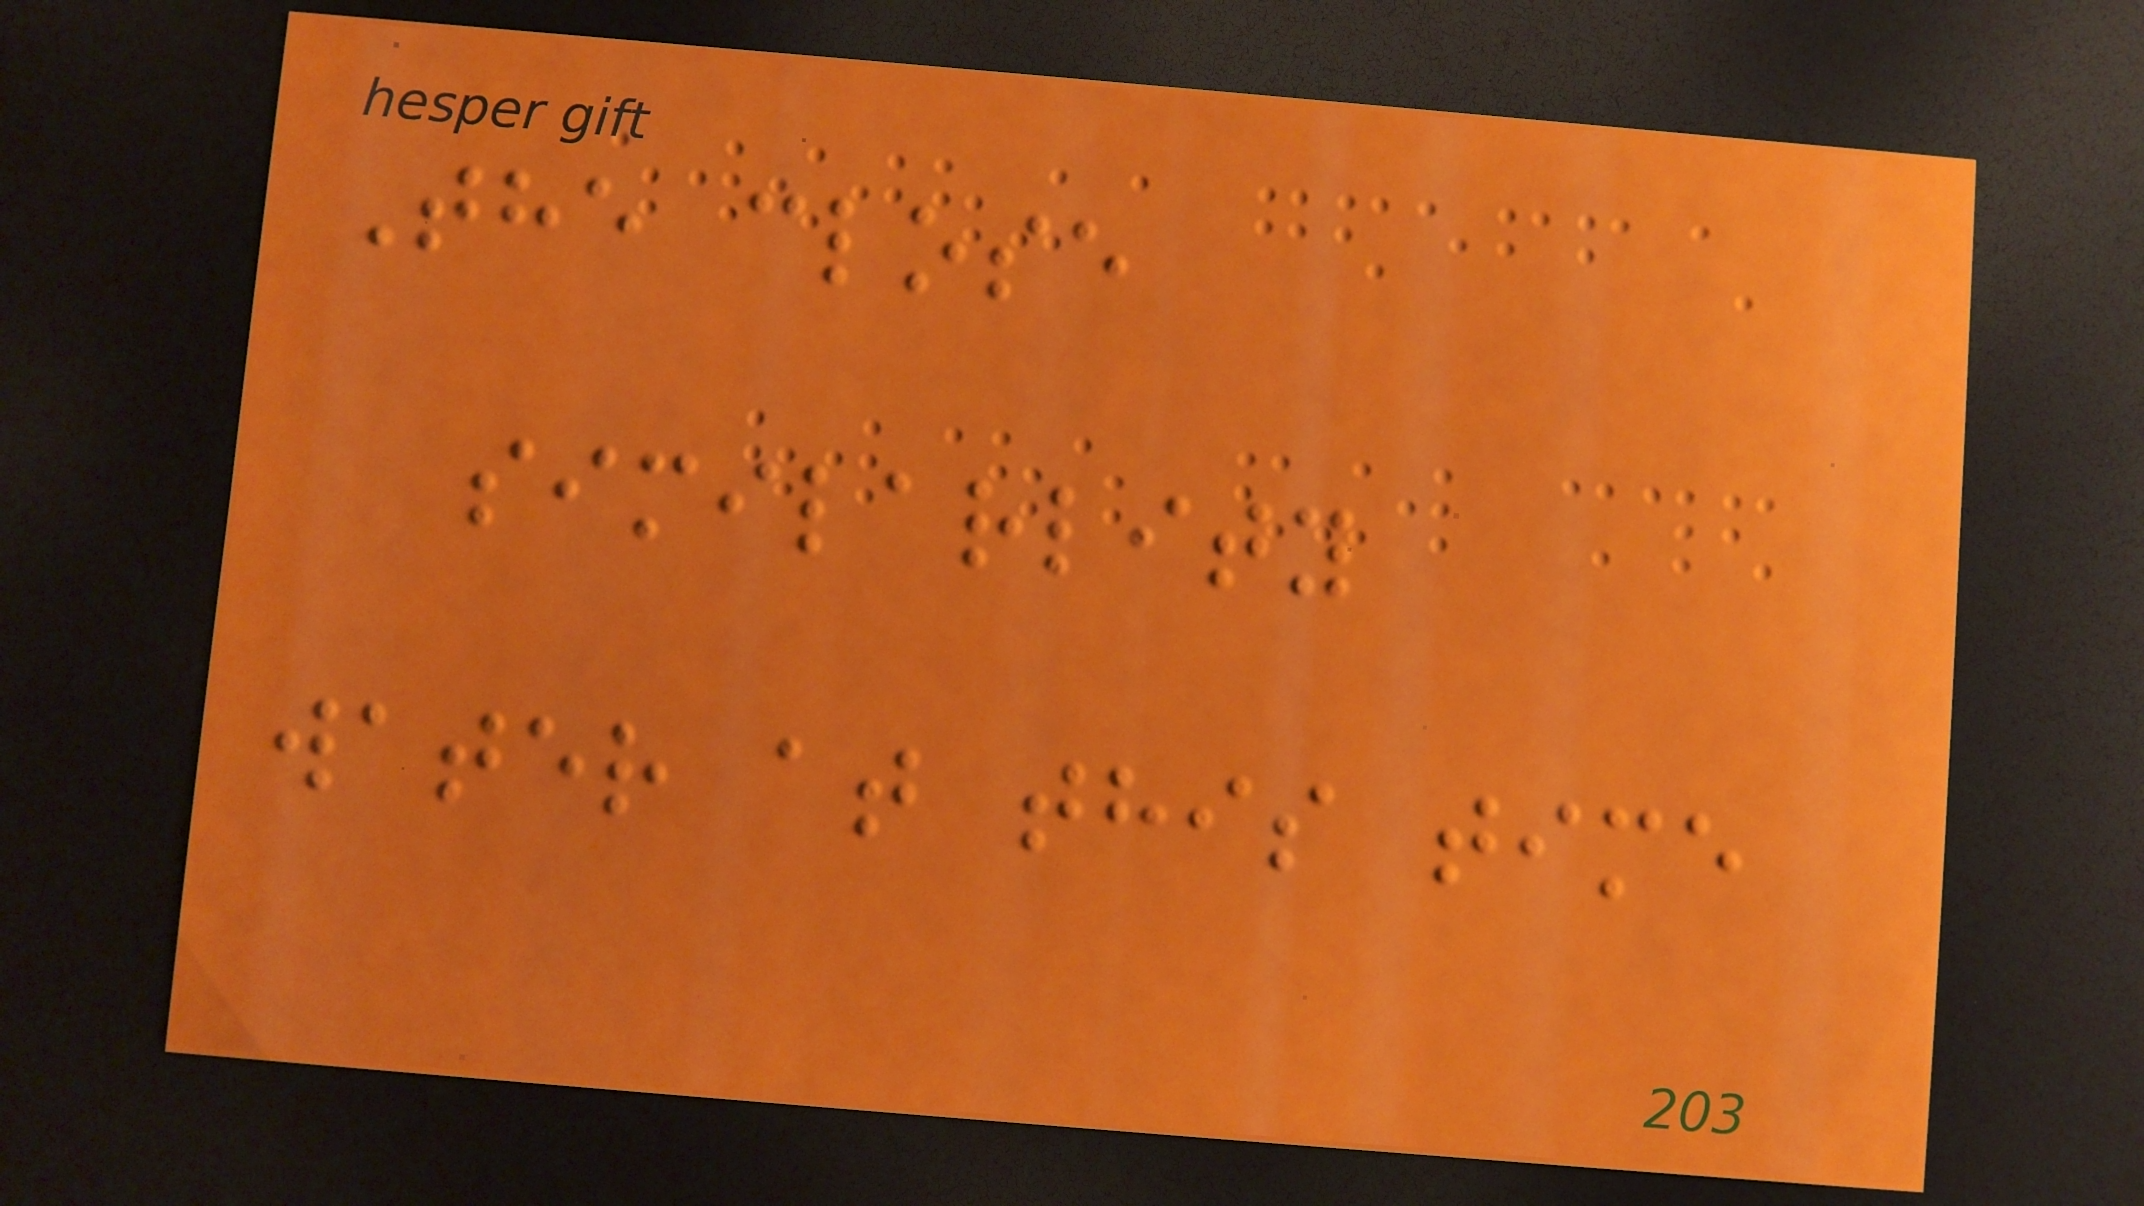The close
similarlity
water at this time
